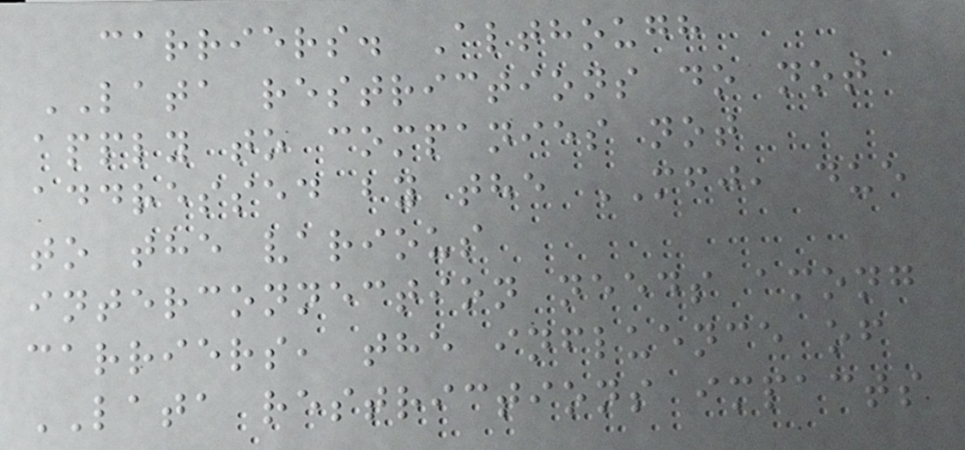carriers. Although
LATA restrictions do not
apply to companies not
addressed by the MFJ, due
to the various
interconnection needs among
carriers, the influence of
LATA restrictions impacts
